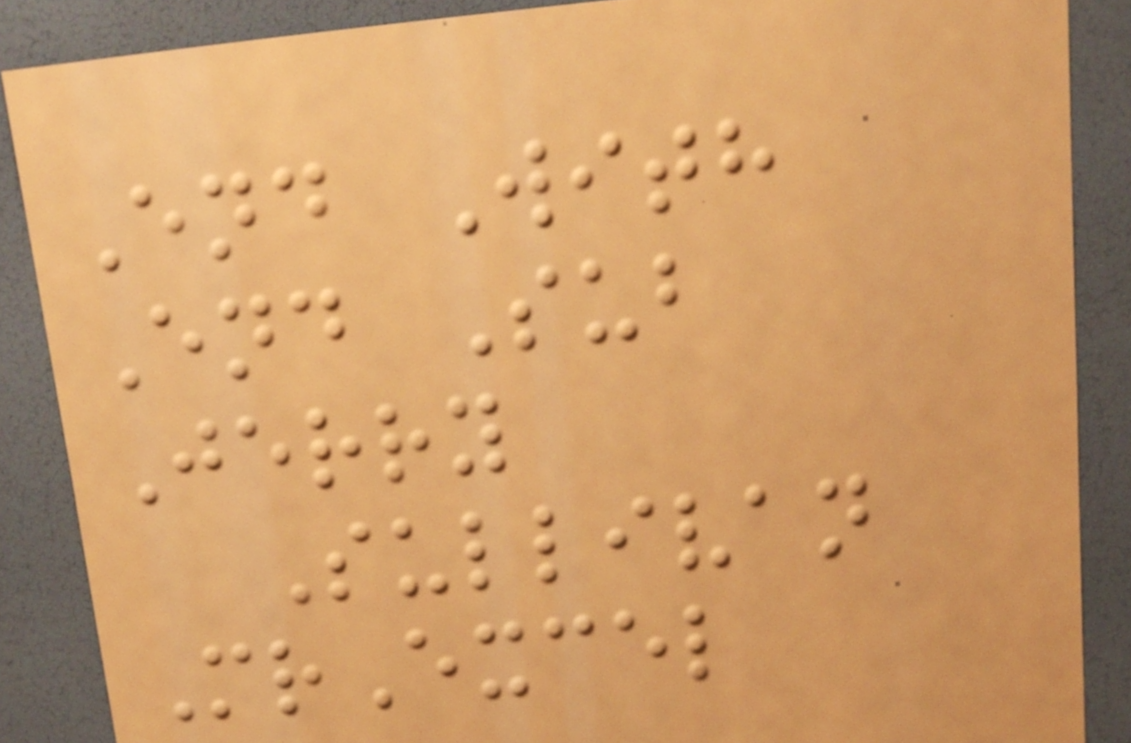End With
End Sub
Jerry
Sullivan
MrExcel
